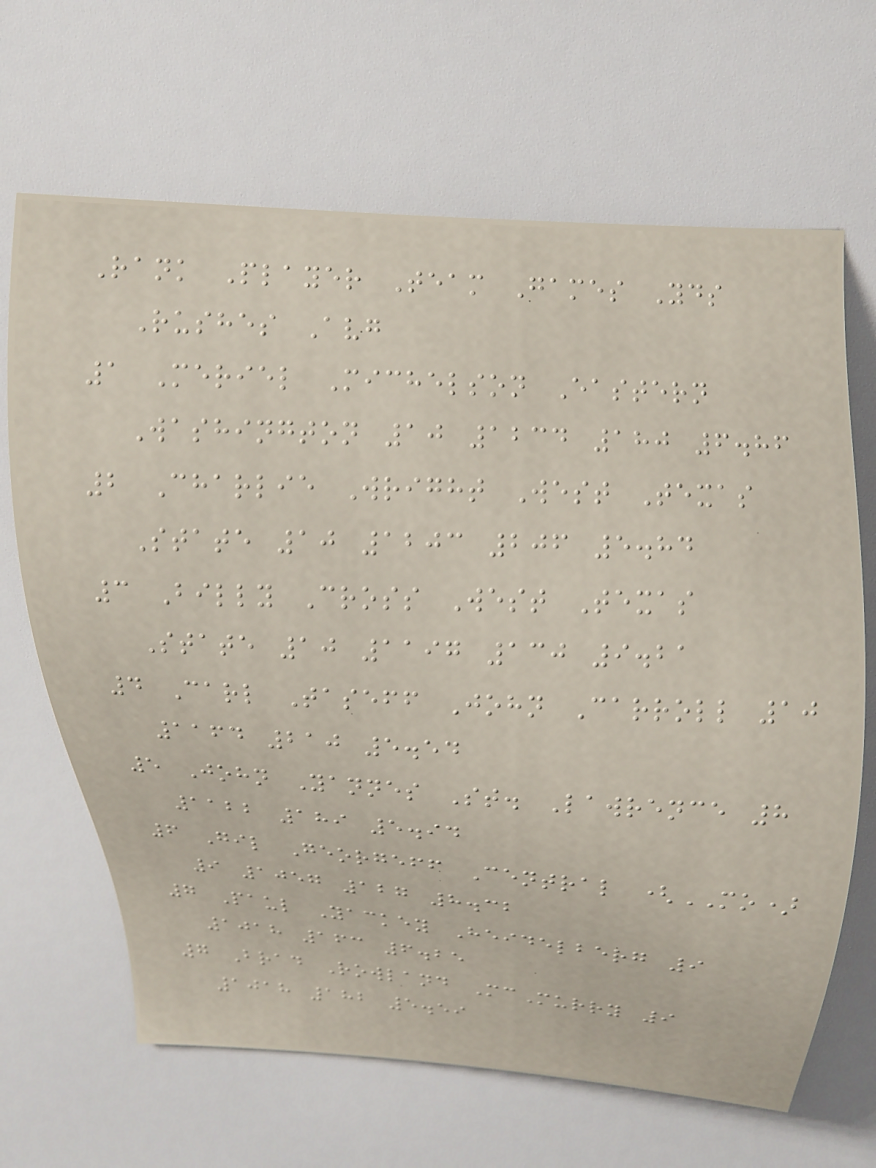Rank Player Team Games Yds
Rushes Avg
1 Meriel Michelson Eastern
Washington 10 1234 180 6.86
2 Charlie Wright West Texas
State 10 1203 206 5.84
3 Billy Cross West Texas
State 10 1197 130 9.21
4 Carl Taseff John Carroll 10
1164 210 5.54
5 John Yannes St. Lawrence 8
1122 189 5.94
6 Gil Georgeff Central (MO)
9 1057 127 8.32
7 Paul Yackey Heidelberg 9
1018 163 6.25
7 Brad Rowland McMurry 9
1018 182 5.59
